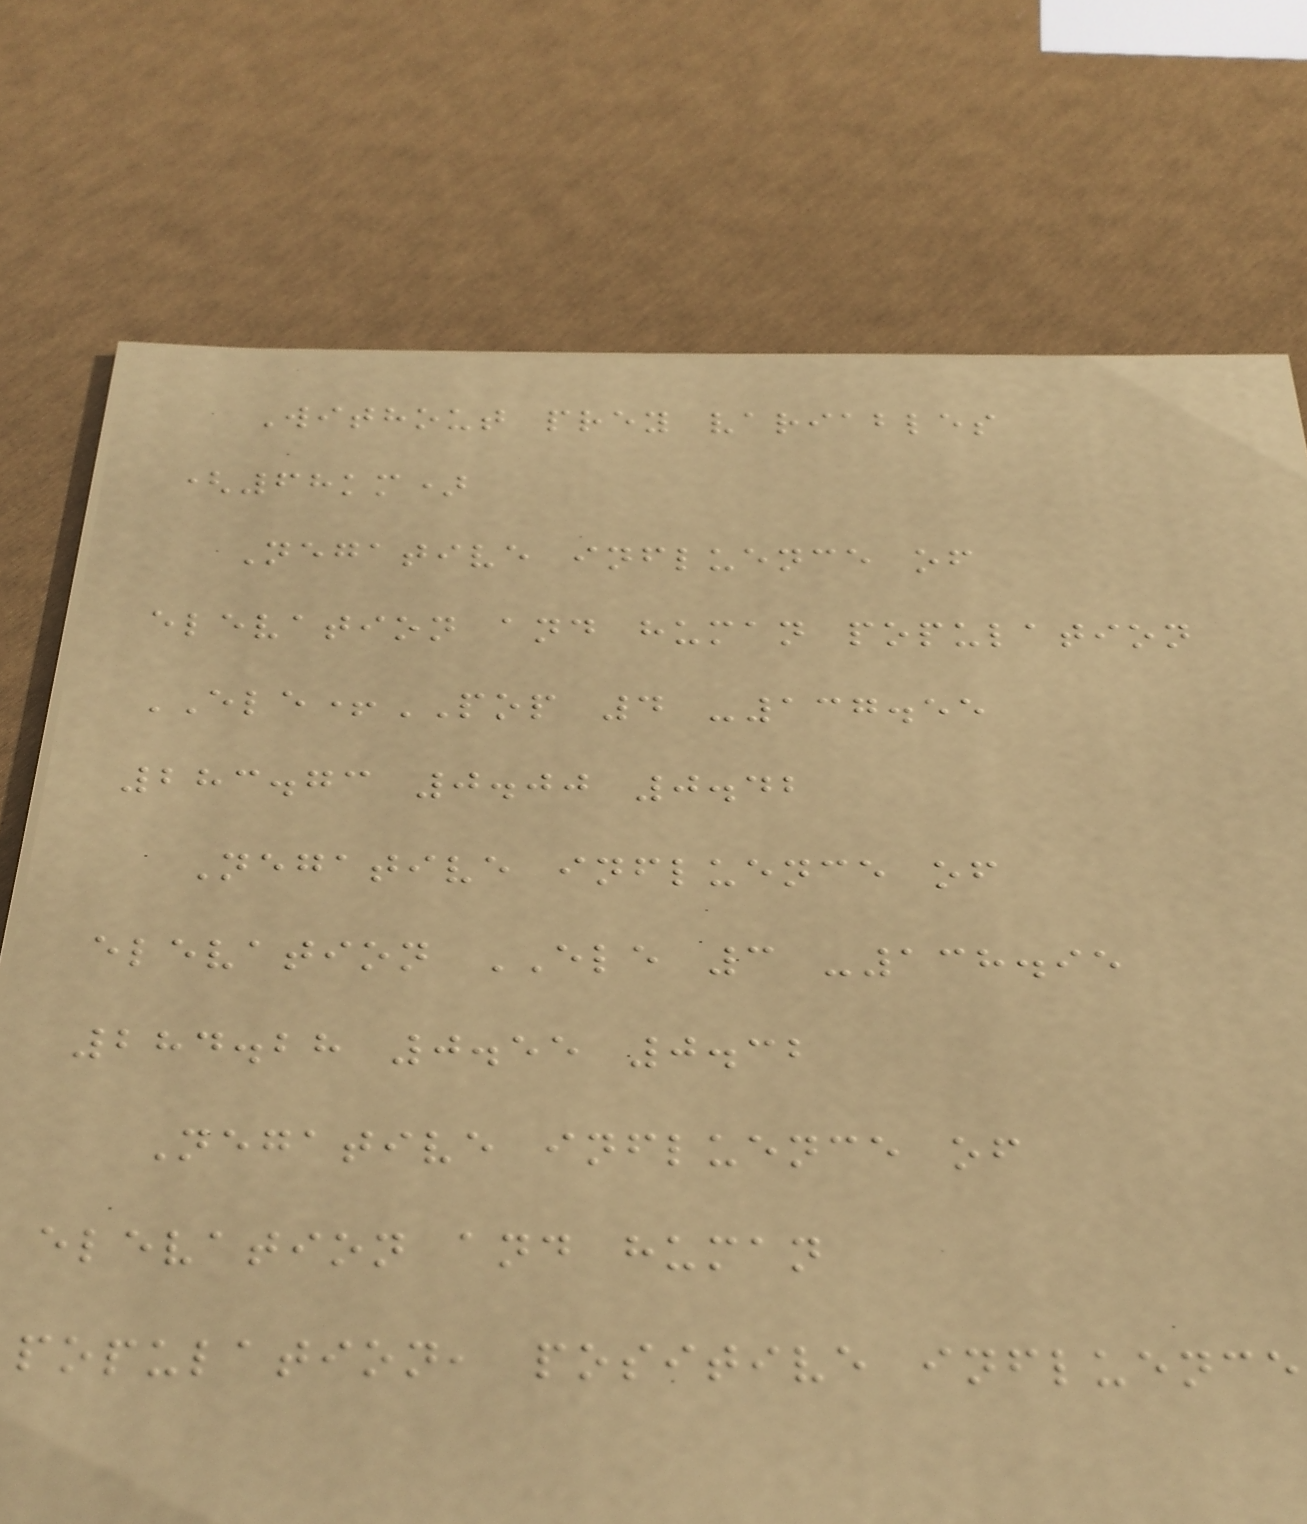Without prey variables
(68km)
Negative influence of
elevation and human population
ELE+POP 4 -137.55
283.73 0.00 0.42
Negative influence of
elevation ELE 3 -138.95
284.28 0.55 0.32
Negative influence of
elevation and human
population, positive influence
